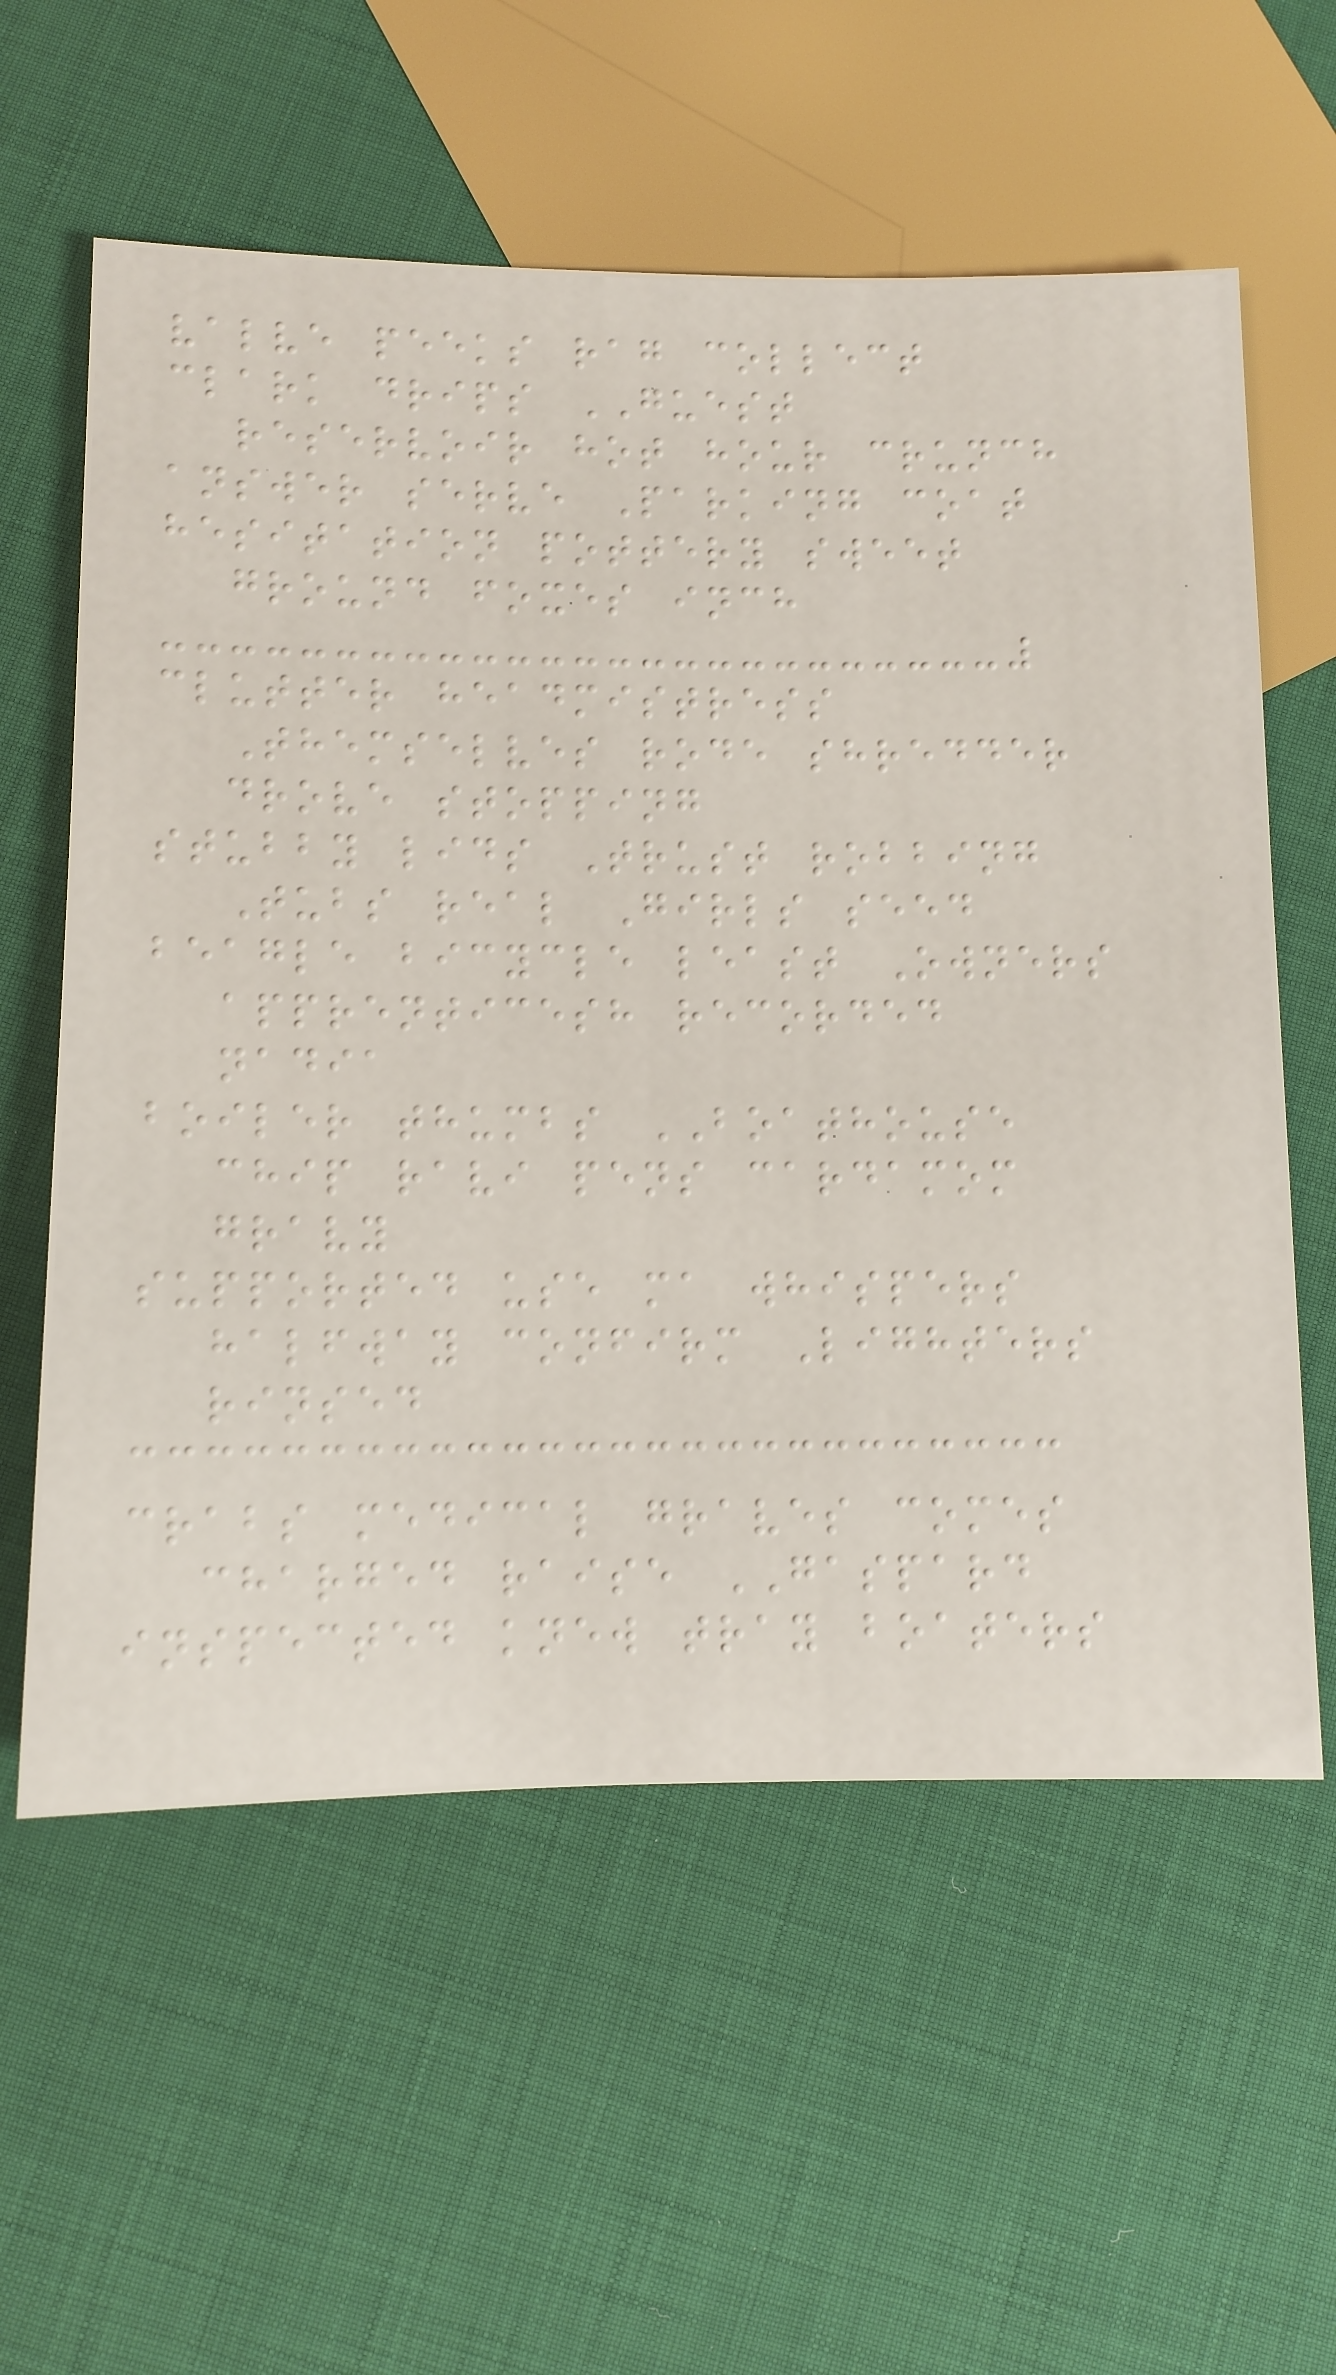valve peeks rag collect
clark drips GUEST
reservoir hot hour crunch
answer serve Parking coat
hesitation pottery sweet
ground foxes inch
clutter headmistress
Themselves rode shredder
drove stopping
stubby lids Trust robbing
Tubs real Girls seed
beagle bicycle least Owners
apprenticesh recorded
nadia
boiler thumbs BOATHOUSE
chip ravi pens cardamom
gravy
supported use ma whispers
halfway confirm Lighters
rinsed
crabs medical graves comes
charged raise GASPARD
inspected knew tray boaters
